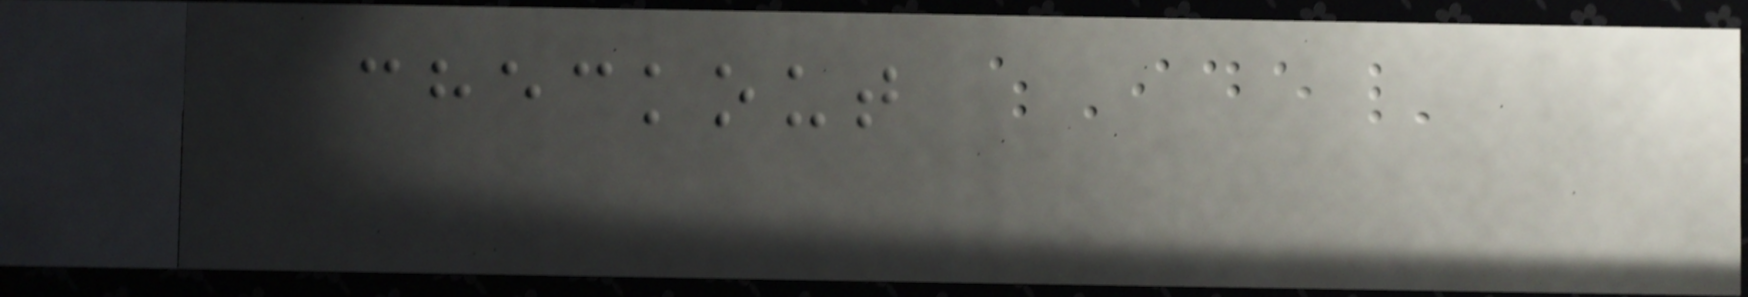checkout
